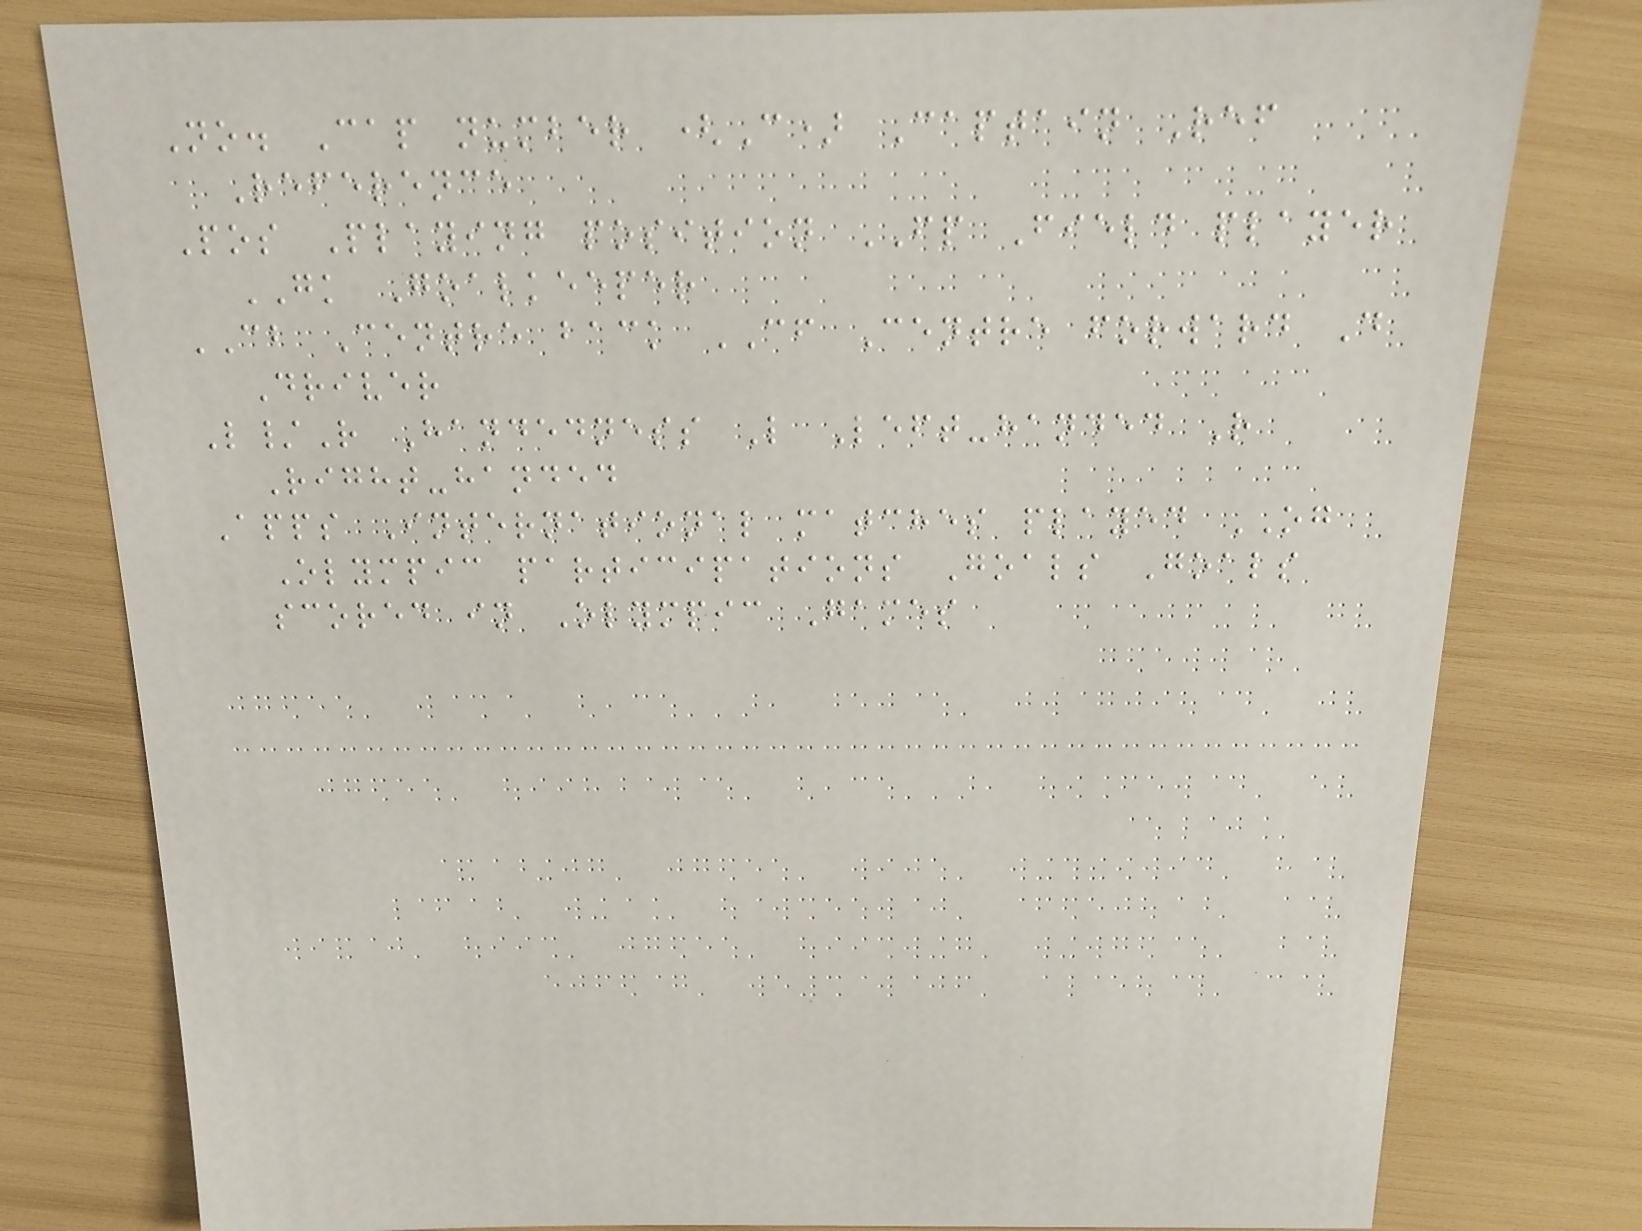No. Cap number (C) Captain Ref
Reference
Pos Playing position FP Field player
GK Goalkeeper
CB Centre back CF Centre forward D
Driver
L/R Handedness L Left-handed R
Right-handed
Apps International matches played OG
Olympic participations Goals Goals
scored in Olympic Games
